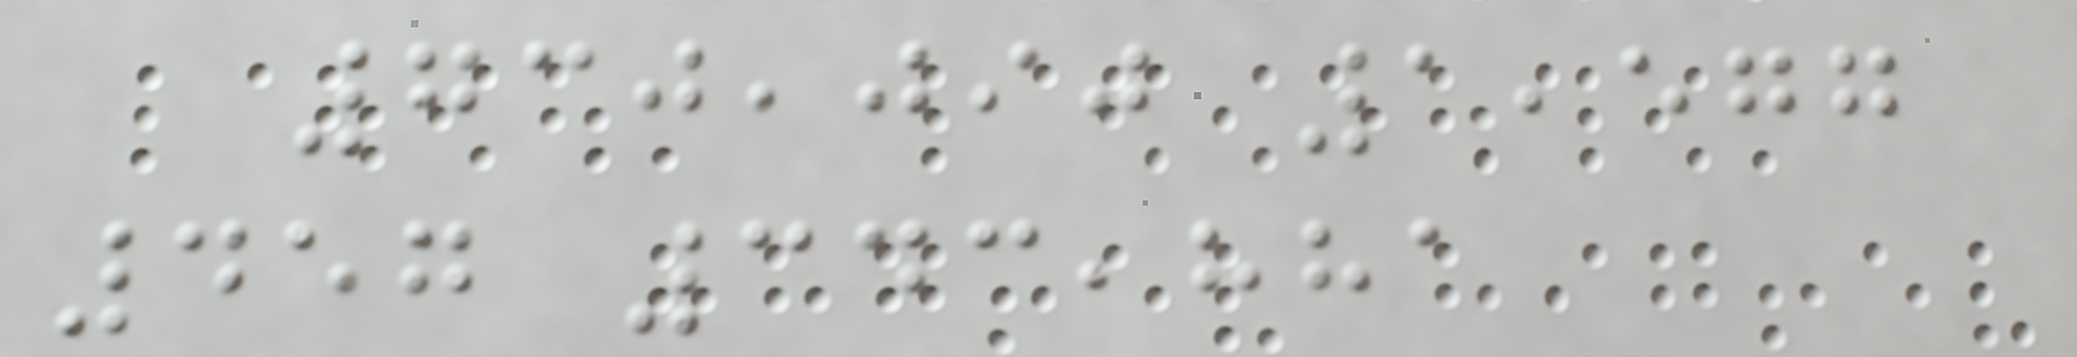730,090 1,577
457 343,881
